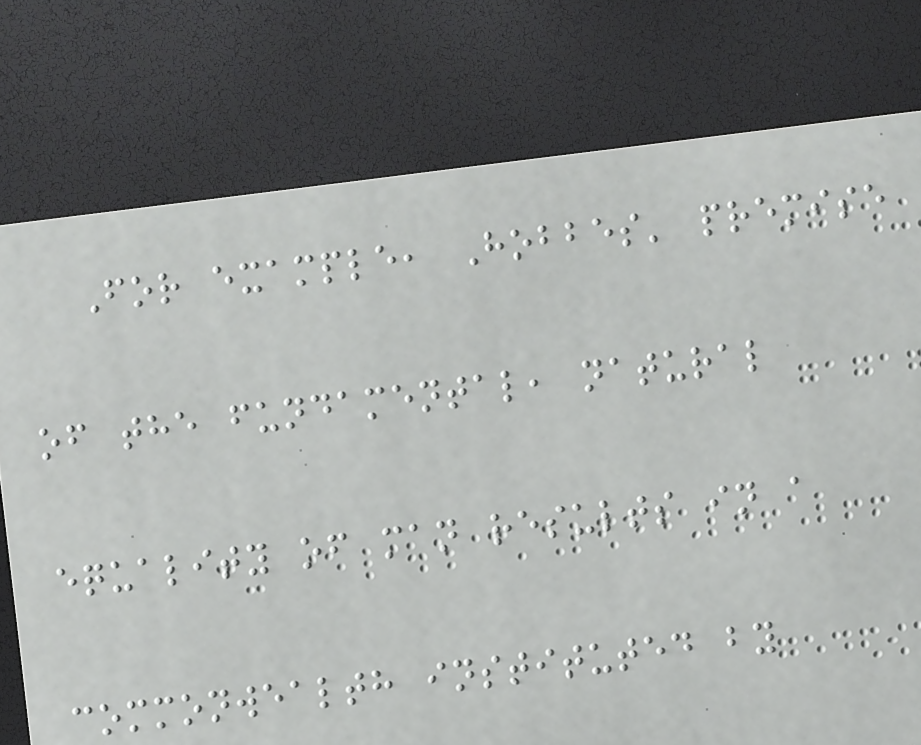For example, Hobbes' premise
of the fundamental, natural
equality of man results in a
commonwealth instituted by
